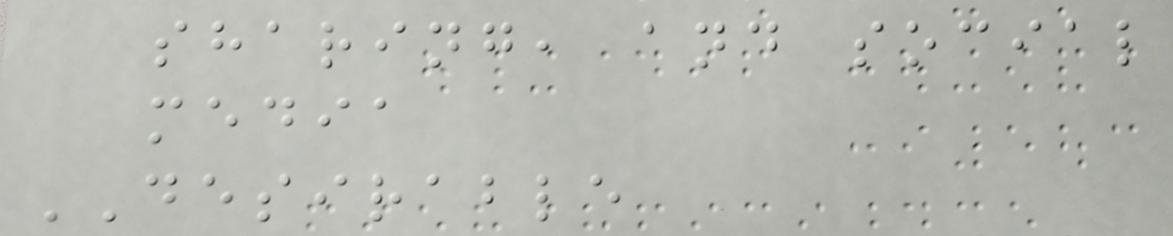sharing, and social
media
DESIRABLE
